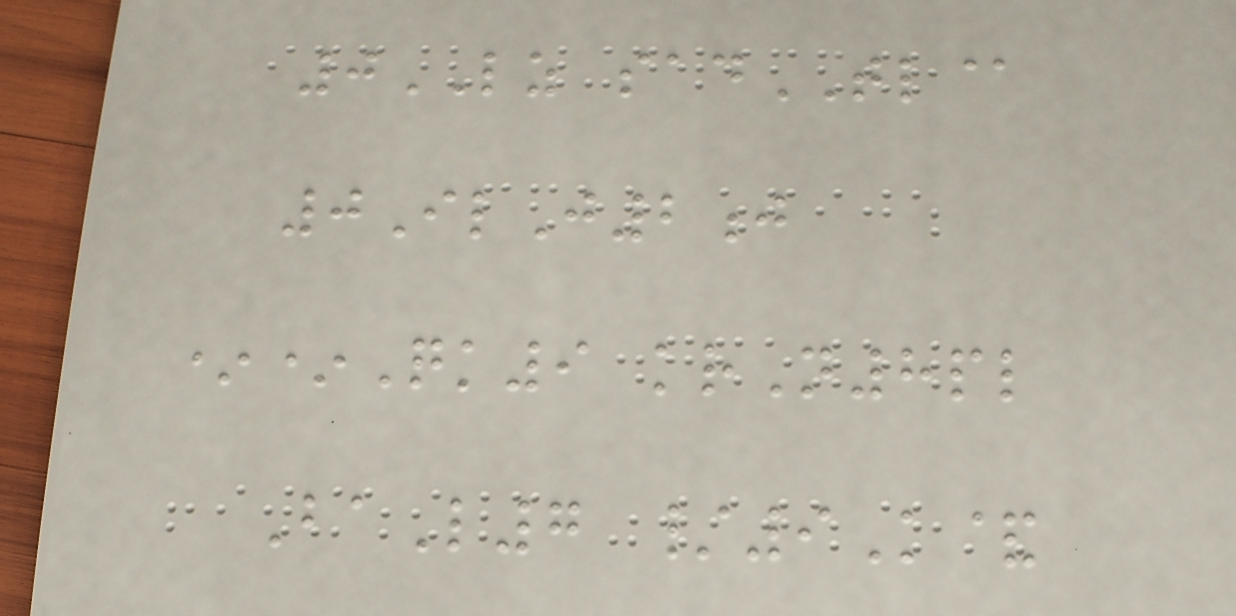0LZ sadTL@
0IlJ2j
**Qk9 krN8pl
BaL7 /9K&
